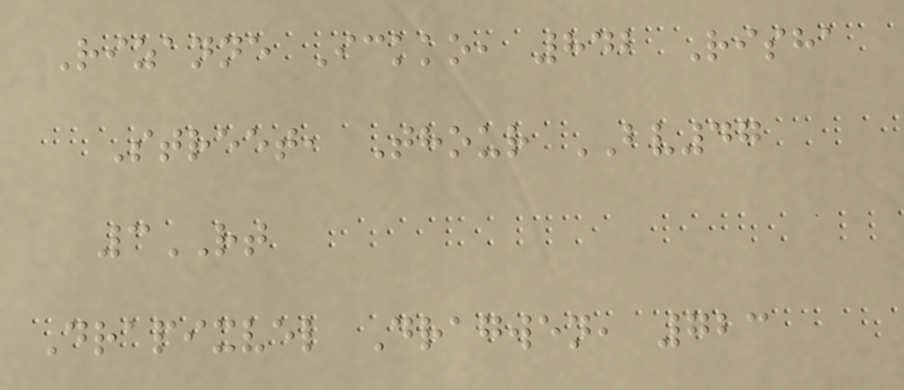Rizanne Ickko, 842 Risha
Street, Thour BV47
3RT
Drapixvel Dragwen, 723
